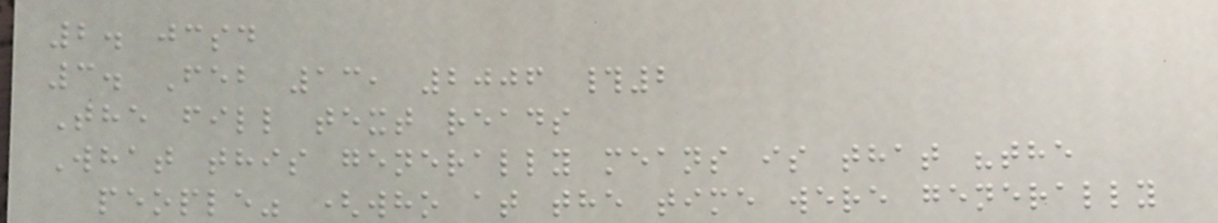2. jcsd
3. Feb 13, 2006 #2
The fill text reads
What this generally means is that "the
people" (who at the time were generally
